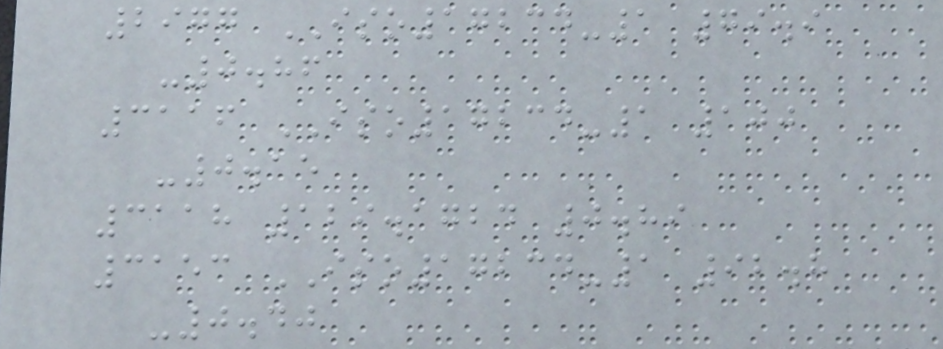2977 ISO17234-1 79.9
-0.86
3116 ISO17234-1 100
-0.15
3118 129.1724 0.89
3153 ISO17234-1 92.8
-0.40
